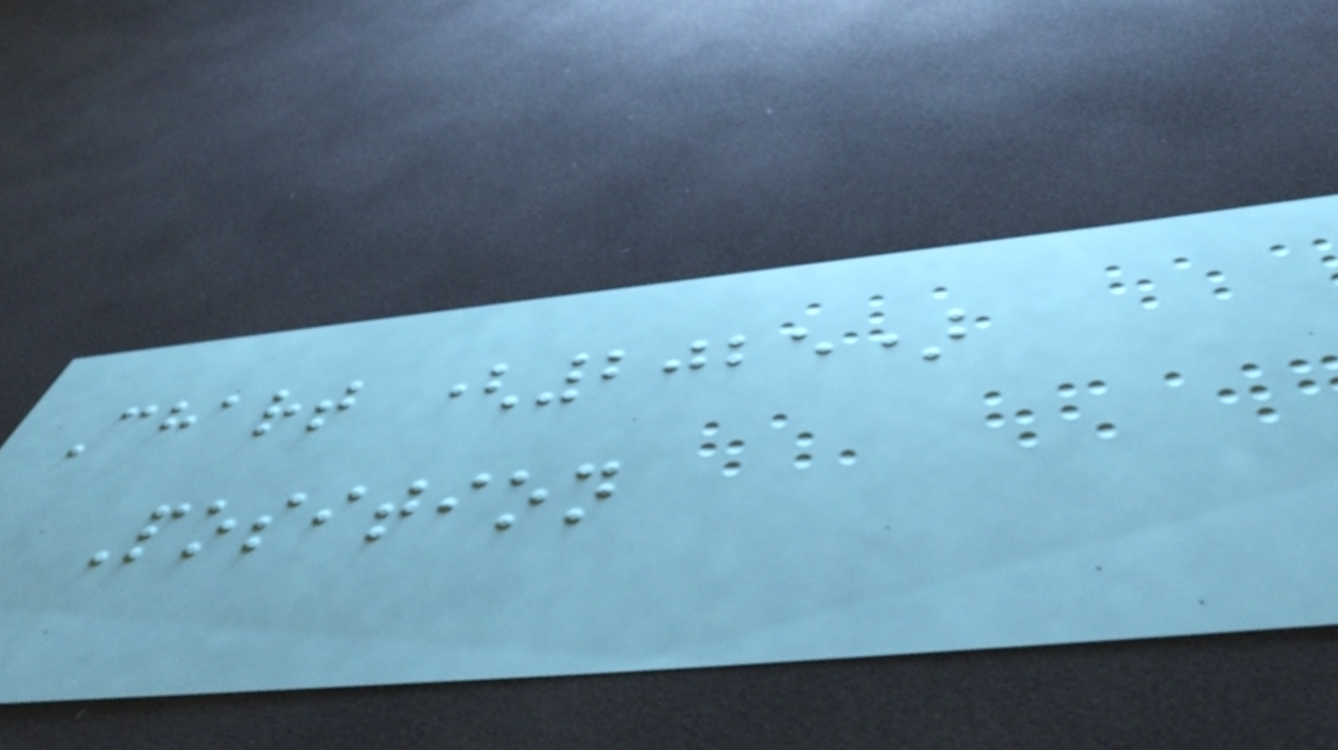Chart (2025)
Position
